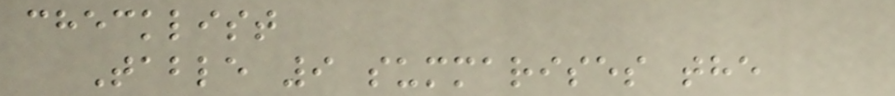checklist
Table 9 summarises the
